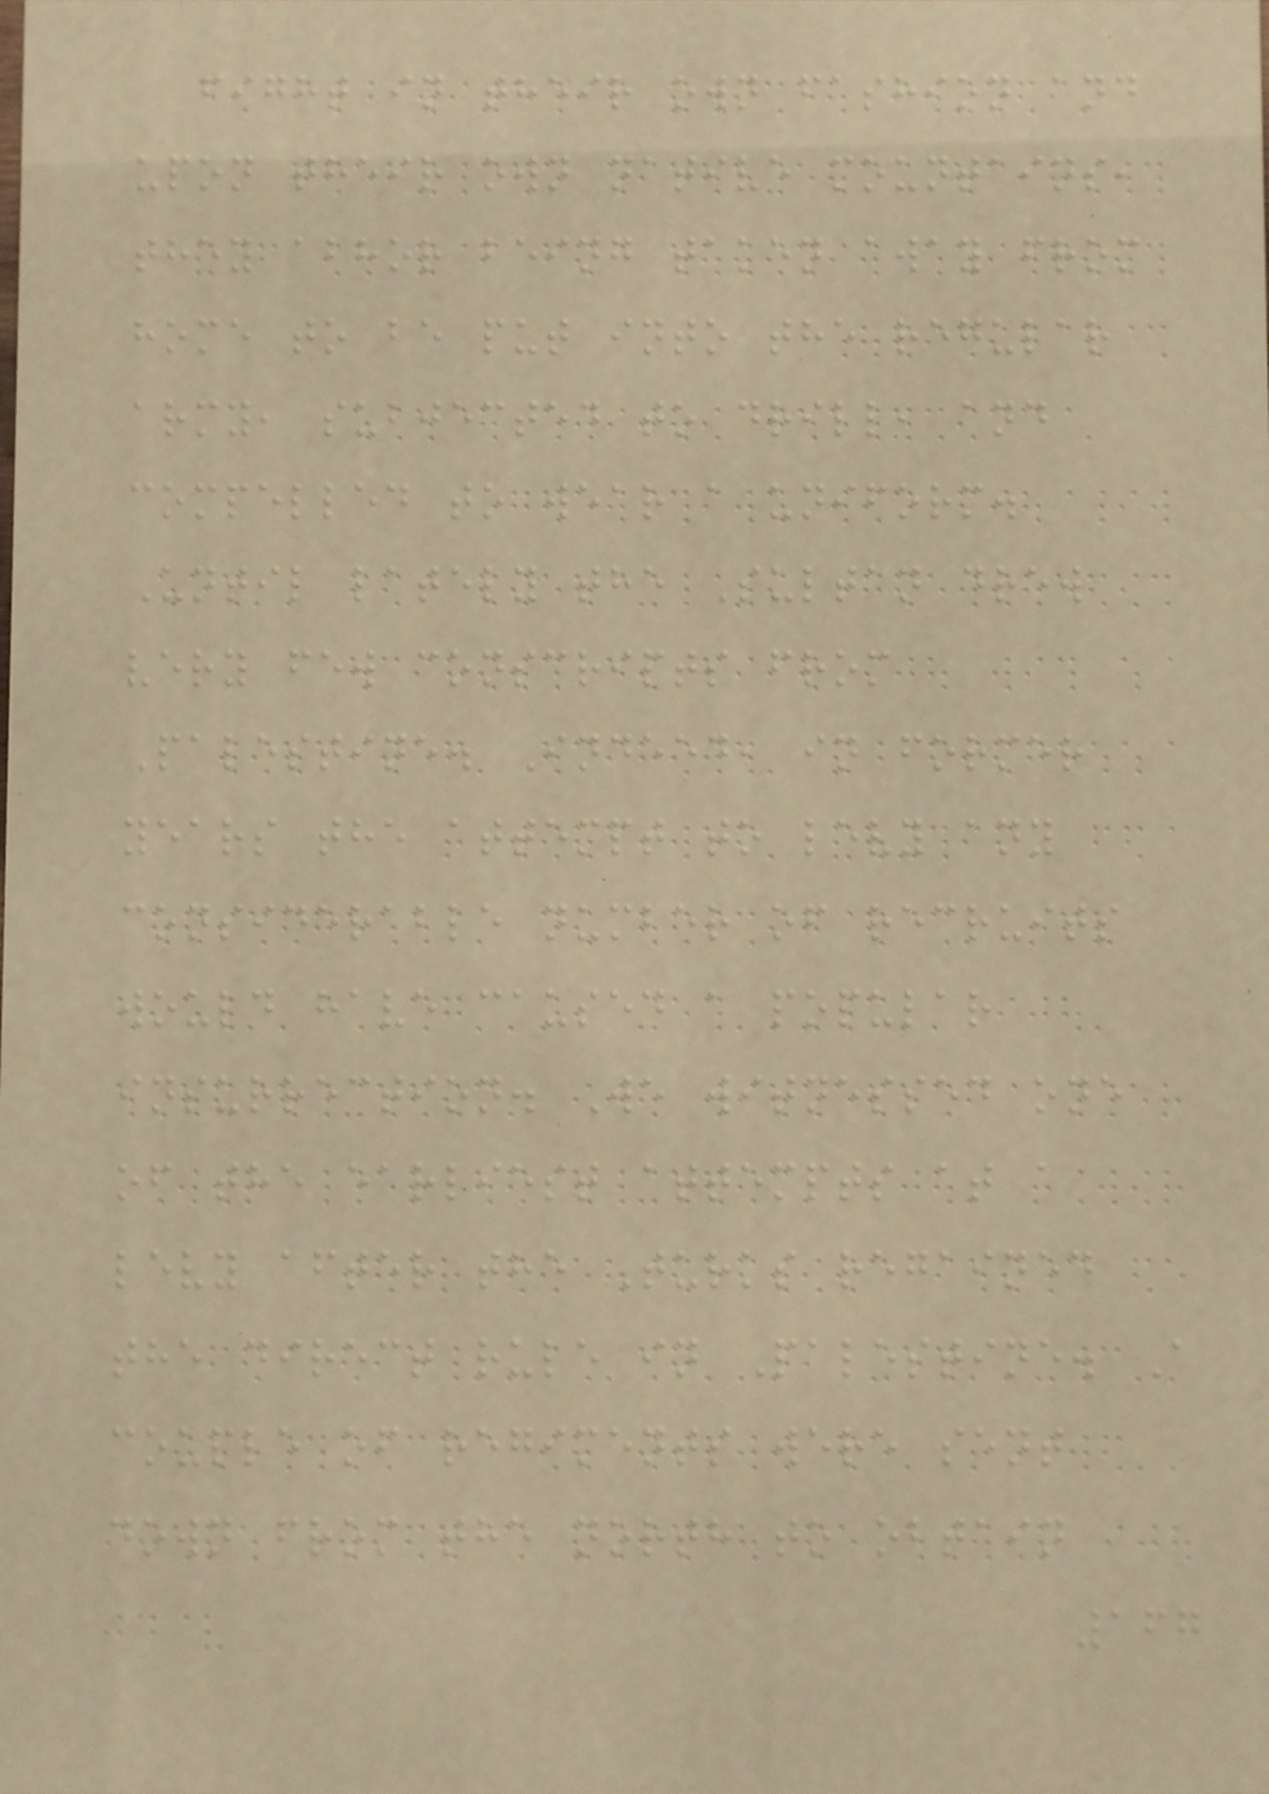fight in their own fashion and
upon their own native mountains,
they abhor being taken away from
home to be put into the regular
army, subjected to drill, and
compelled to wear a uniform.
Until lately the Sultan drew
very few conscripts from
Palestine. Indeed, in former
years the attempt to levy any
considerable number of recruits
would have caused a popular
insurrection. We witnessed one
of the earliest attempts at a
levy after the Turks regained
the direct rule in Palestine. A
couple of regiments were sent
down from the north to obtain
167
